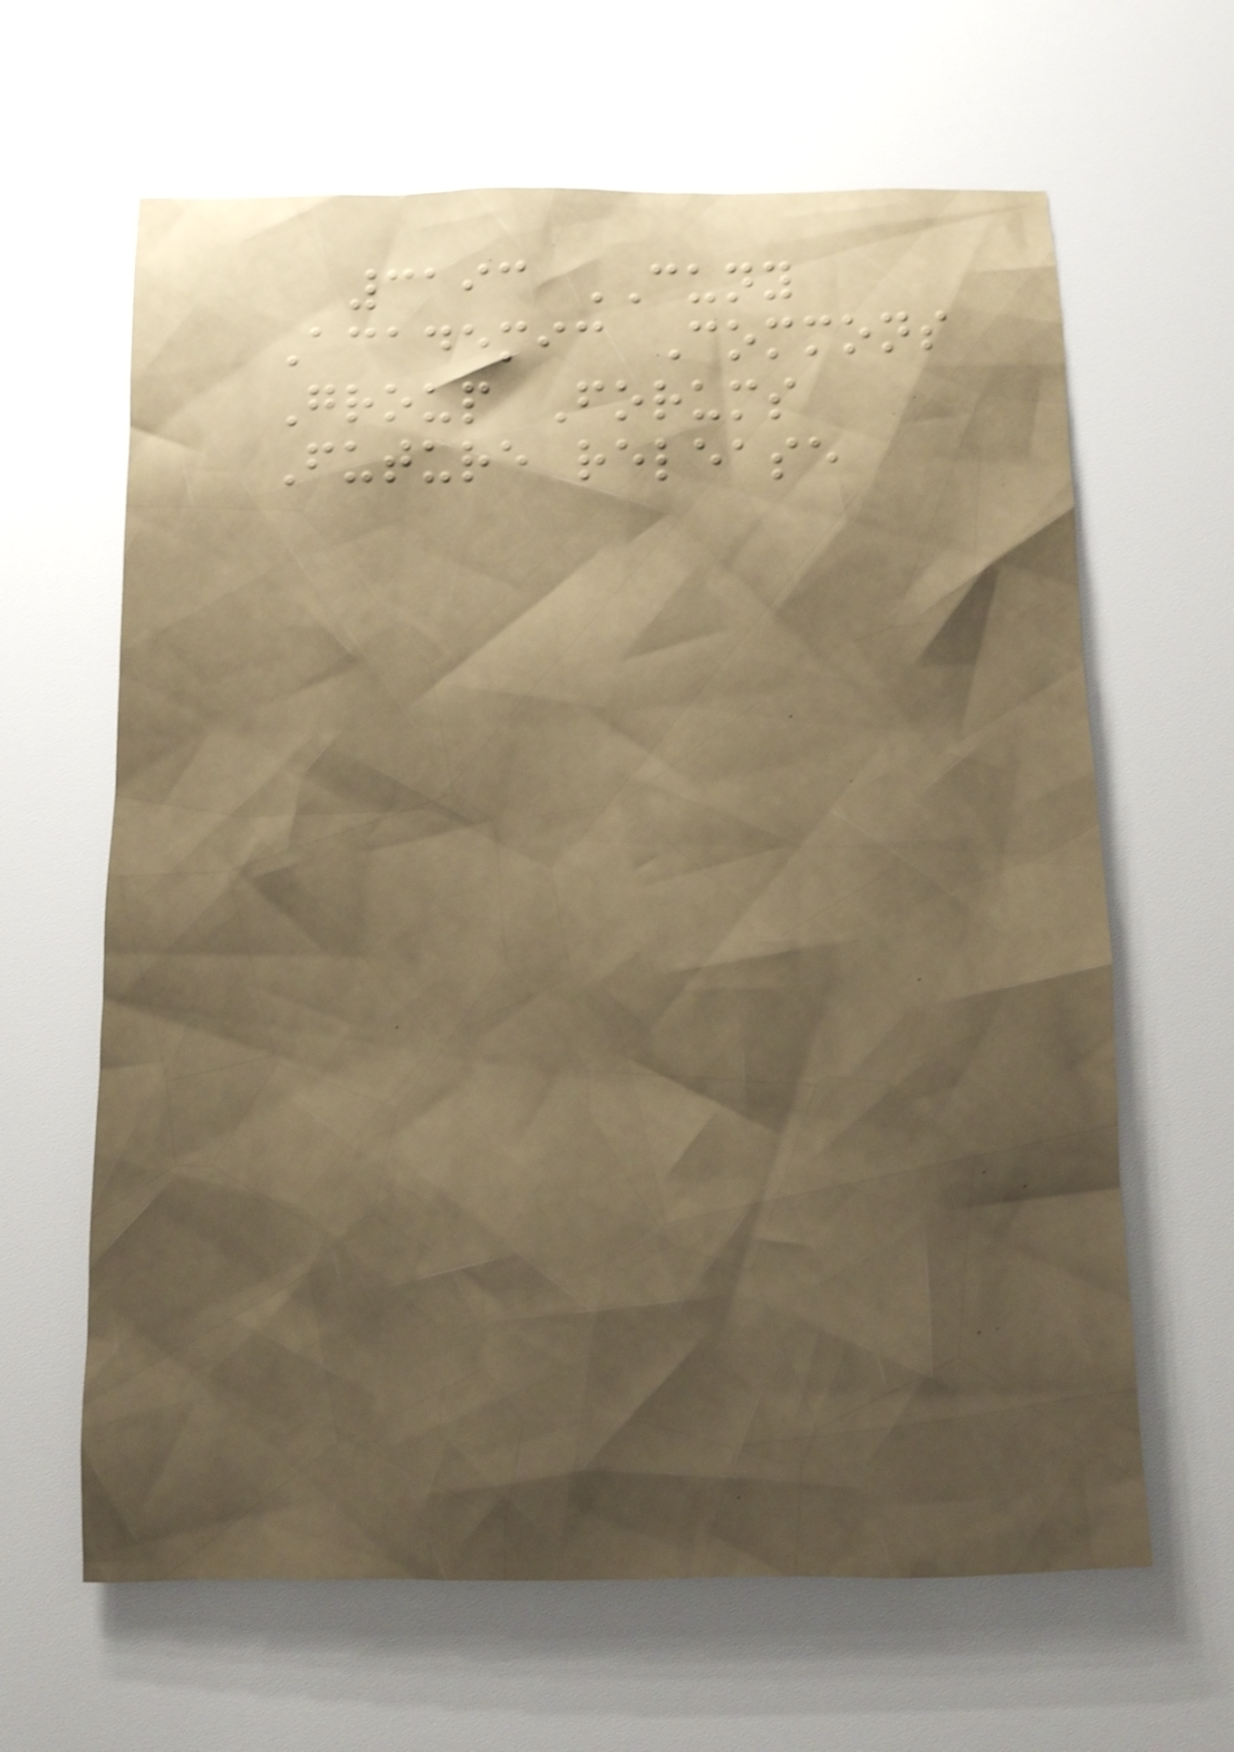3193 CUNY
Academic Commons
Group Forums
Future release
